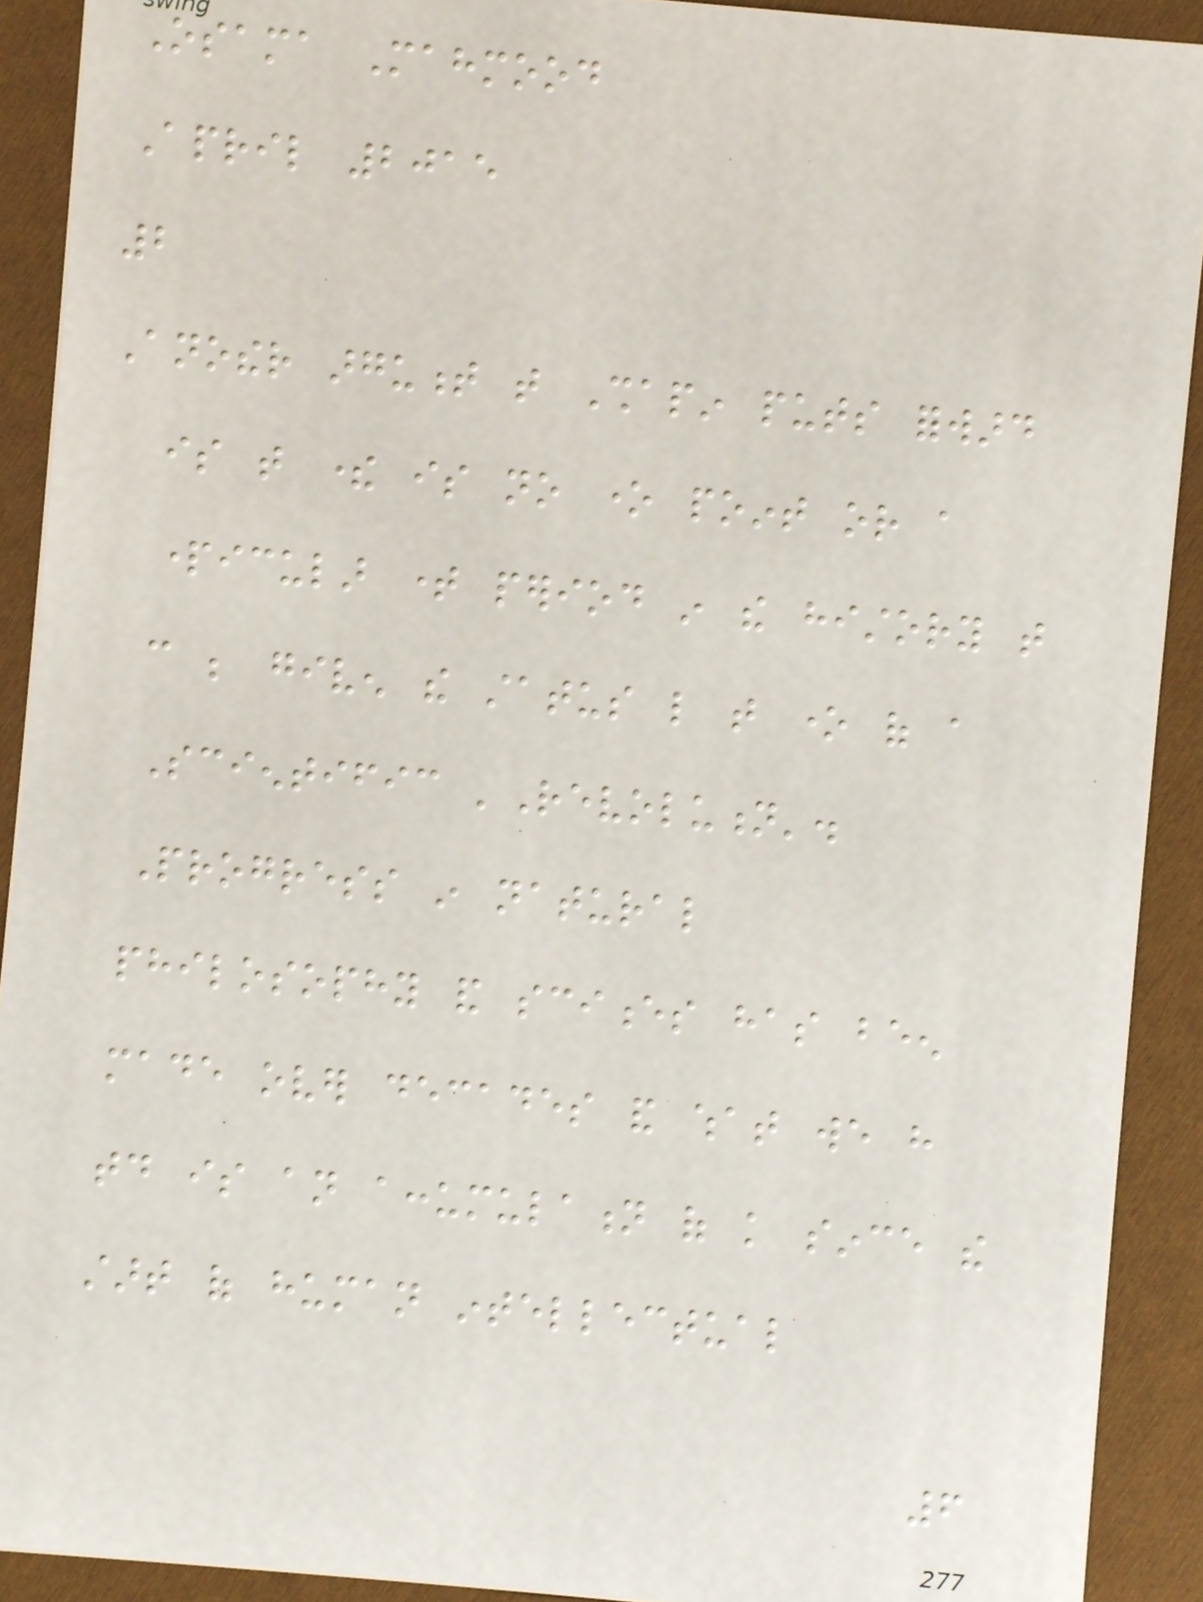Osama Mahmood
April 2015
2
Another argument that Shapin puts forward
is that there is no one point or a
particular time period in the history that
can be given the status like that one of a
Scientific 'Revolution'.
Progress in natural
philosophy and sciences has been
made over decades and what we have
today is an accumulation of knowledge since the
start of human intellectual
6
